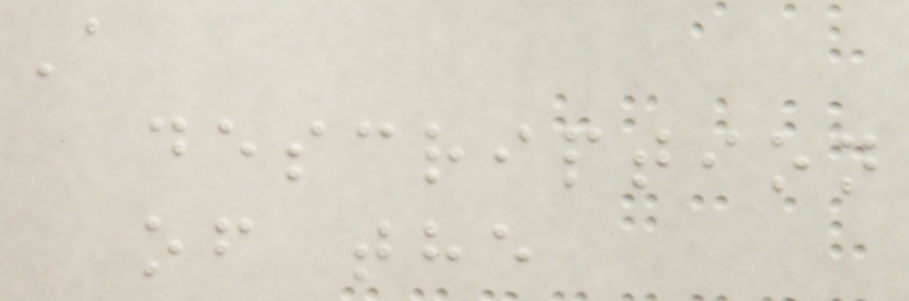A
description
of the
